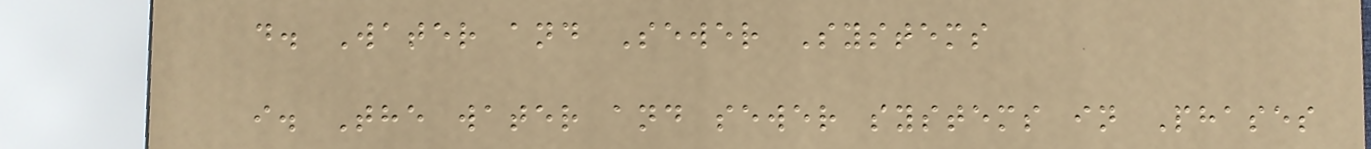d. Water and Sewer Systems
i. The water and sewer systems in Phases
